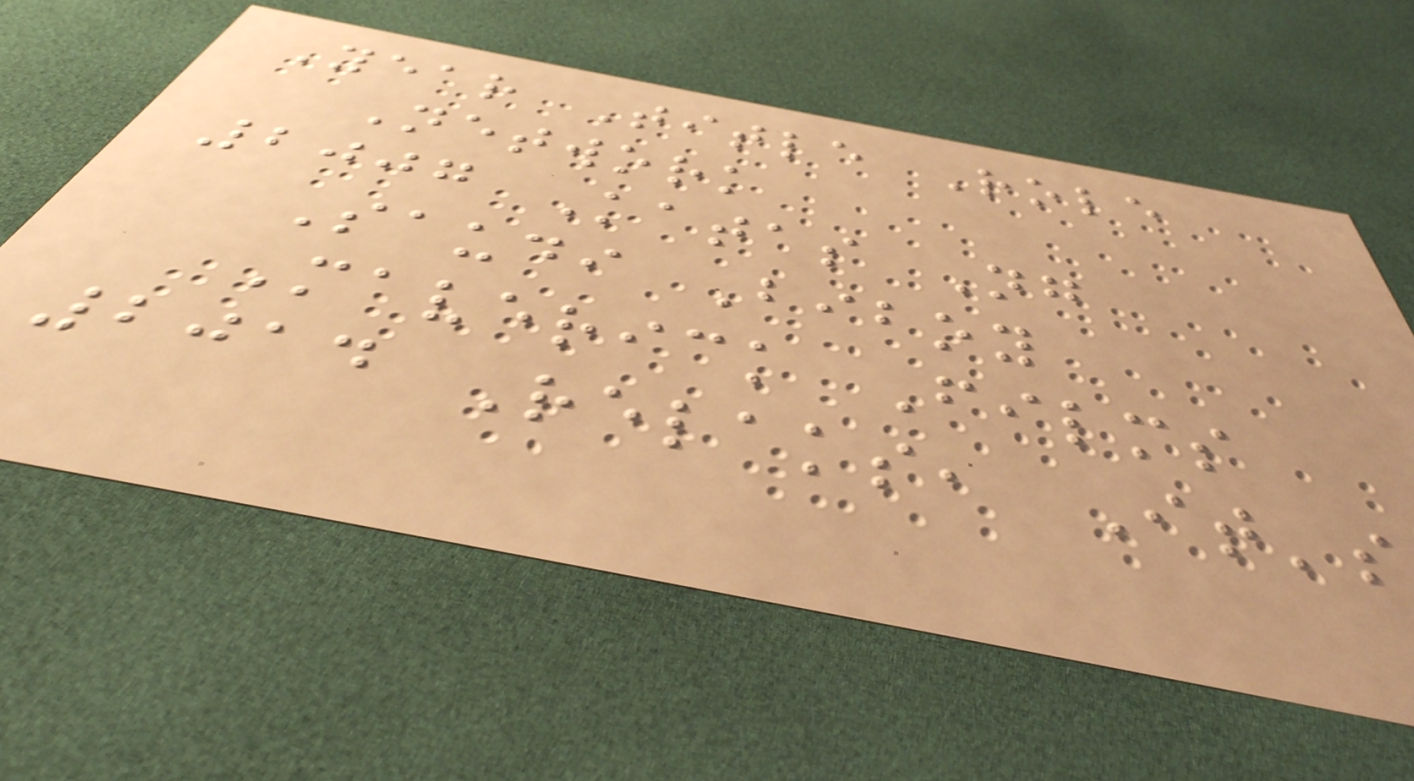Year Title Role
Network
2007 Katas Ng
Saudi Biboy
Maverick Films
2014 Relaks, It's
